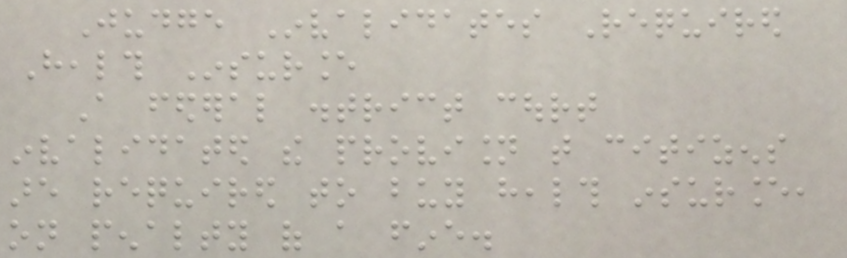Judge Invalidates Required
Health Insurance
A federal district court
invalidated the provision that citizens
are required to buy health insurance,
on penalty of a fine.
